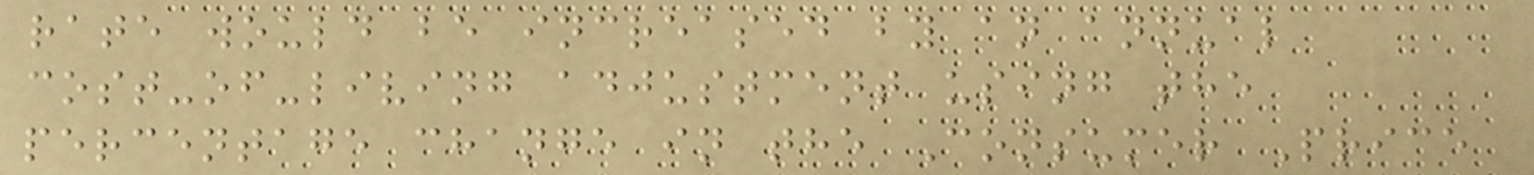rate would be increased by an annual
cost-of-living adjustment using the
percentage change in the Consumer Price
